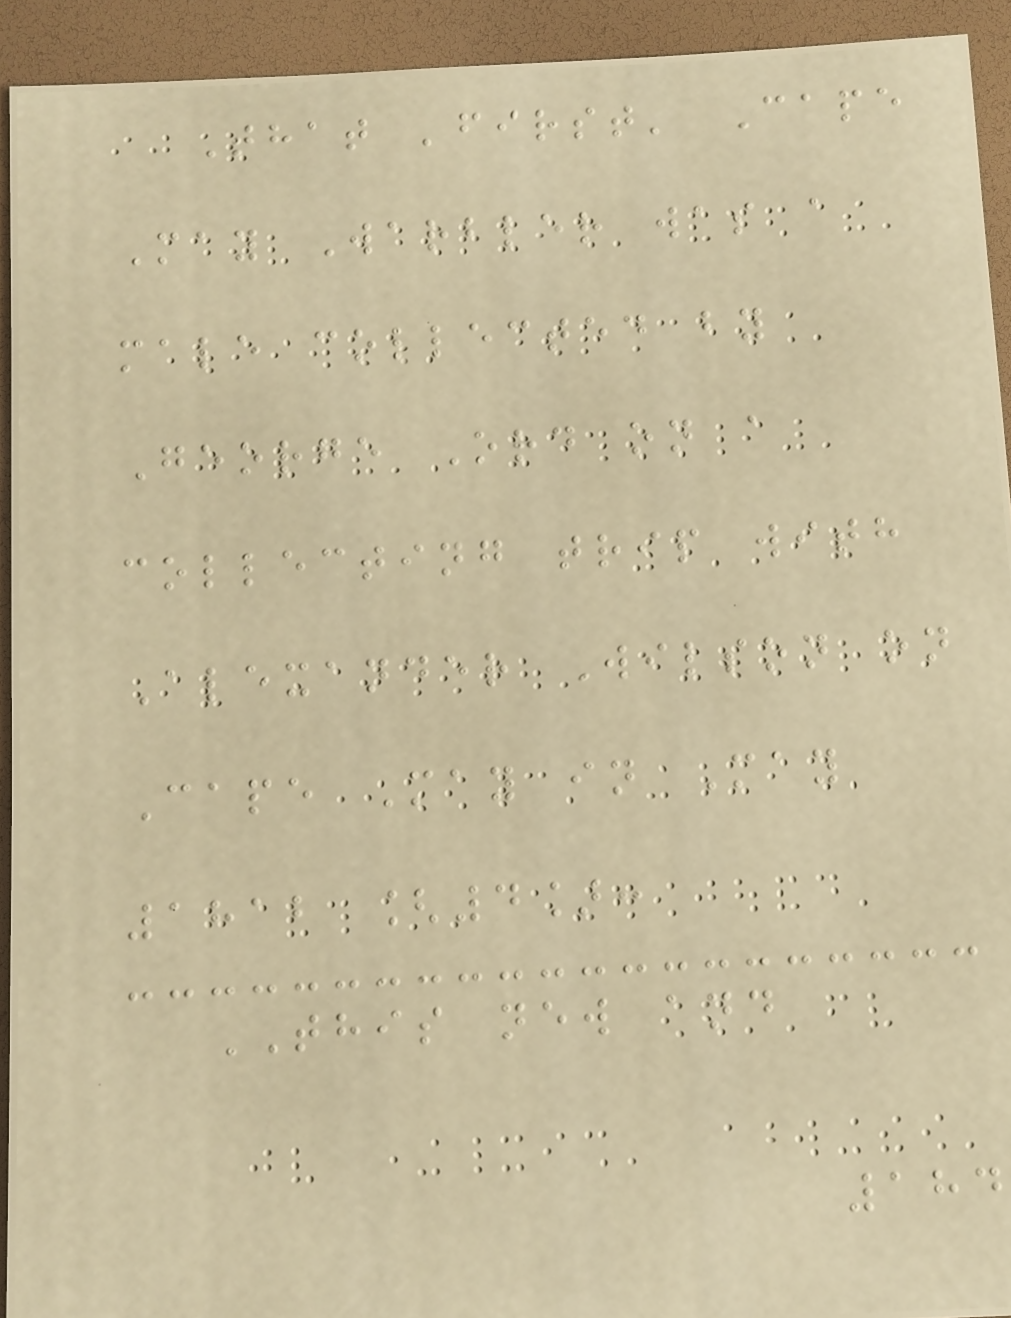That 'first' Cape
May Warbler was a
male collected by
George Ord on a
collecting trip with
Alexander Wilson on
Cape May in May
1812 [4]:
THIS new and
184
